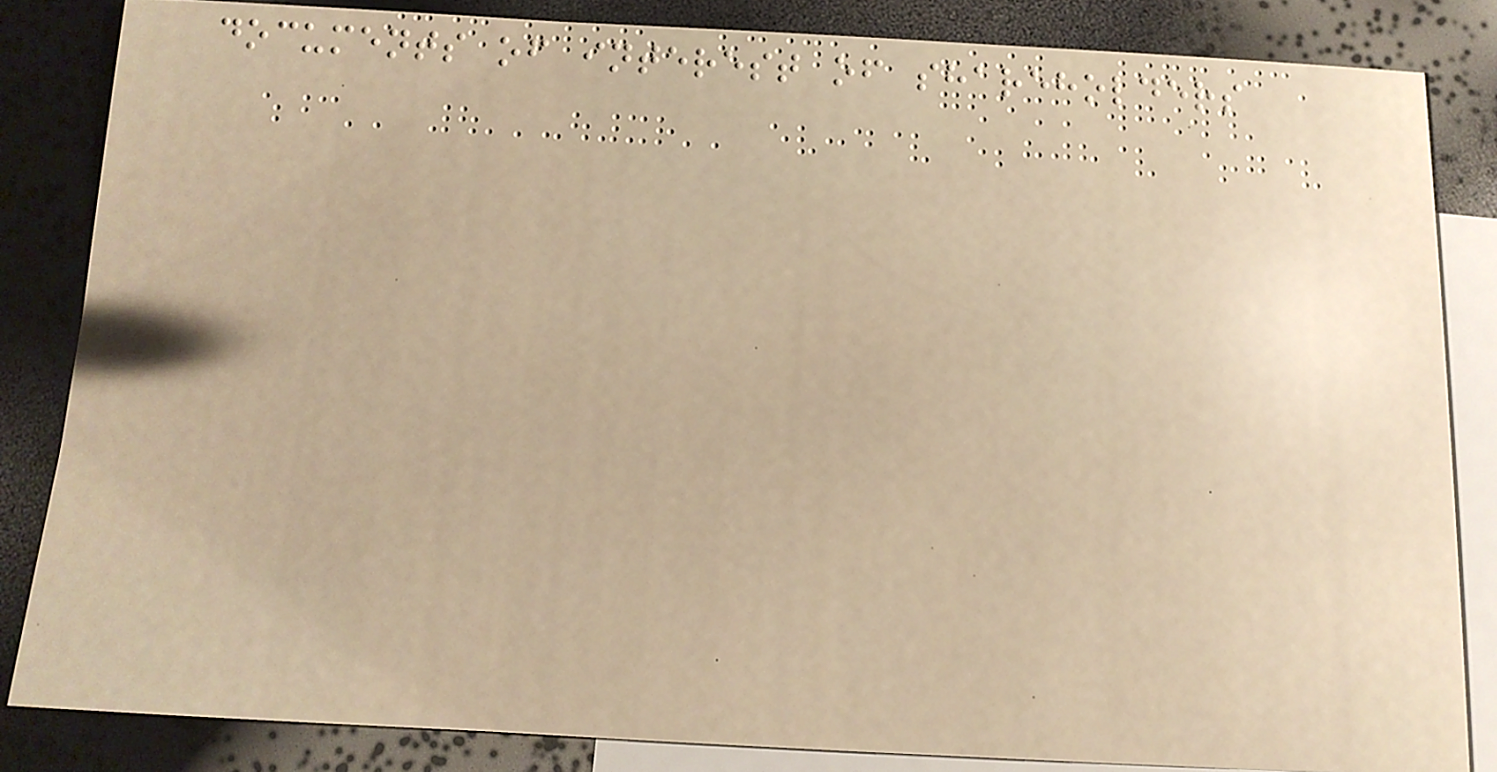documents of interest of shareholders
